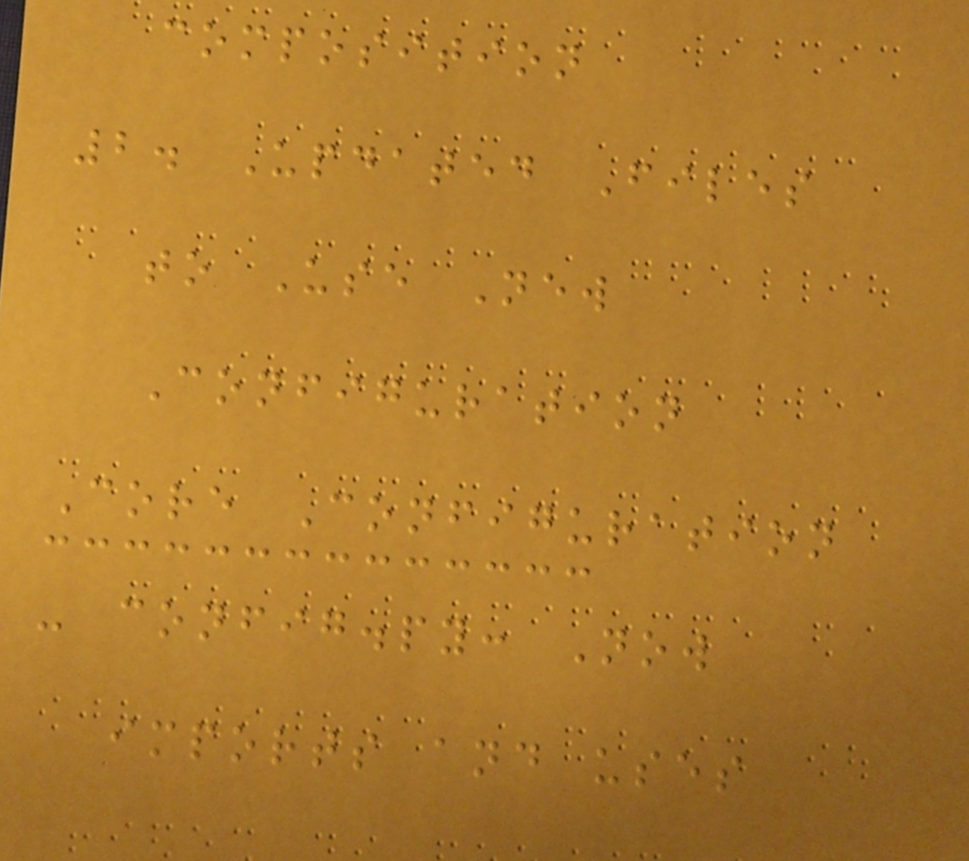composition
2. Updated Files
to Use New
Configuration
Core Configuration
- config.py: Now
imports and uses
